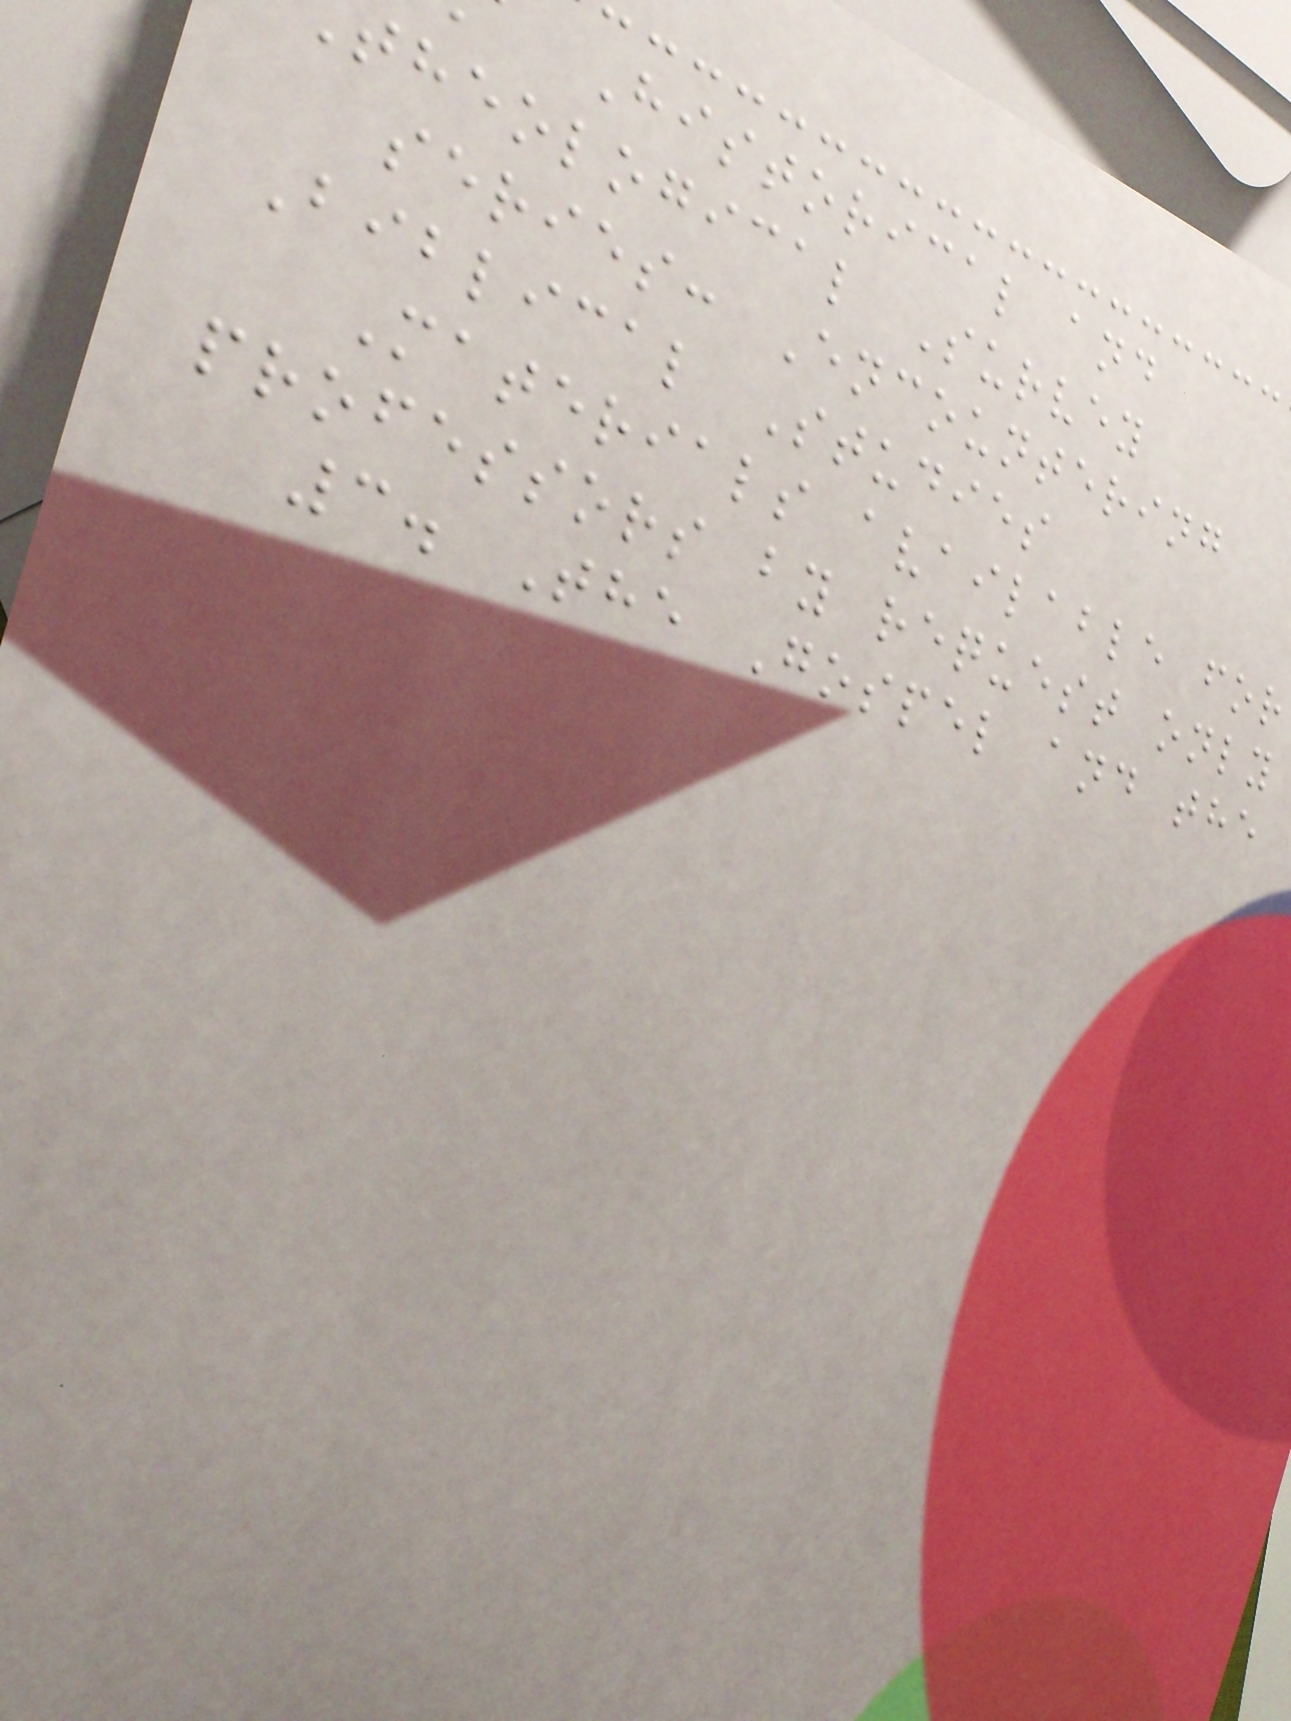Historical and
theological Survey
series: Encountering
Biblical Studies
Materials available for
professors by request only
3. The Gospel and the
